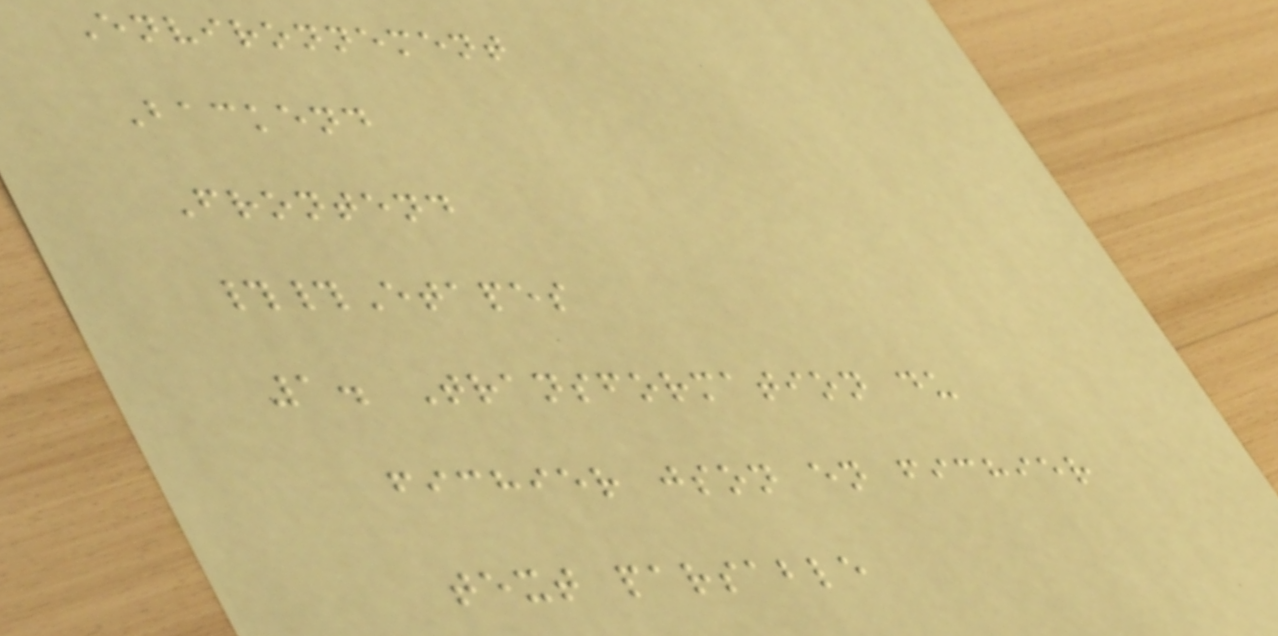Environnement
Backend
Frontend
##Etapes
1. Transformation du
fichier json en fichier
text parsable
